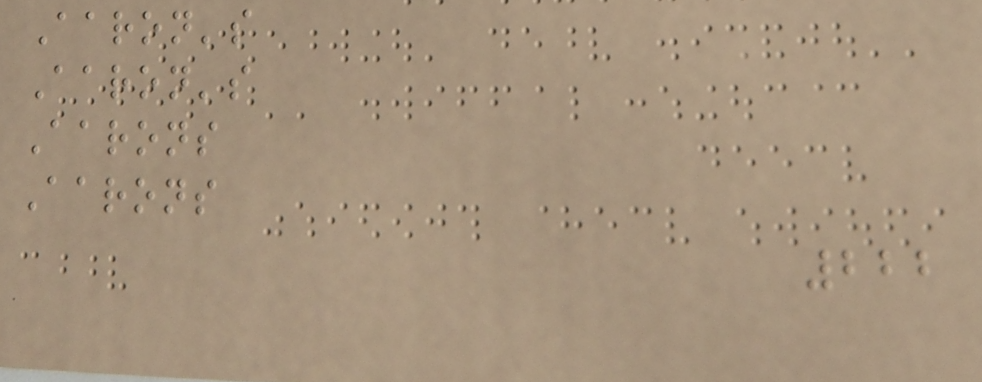Aaron's
Aaron's
Aarons
Aarons
222
